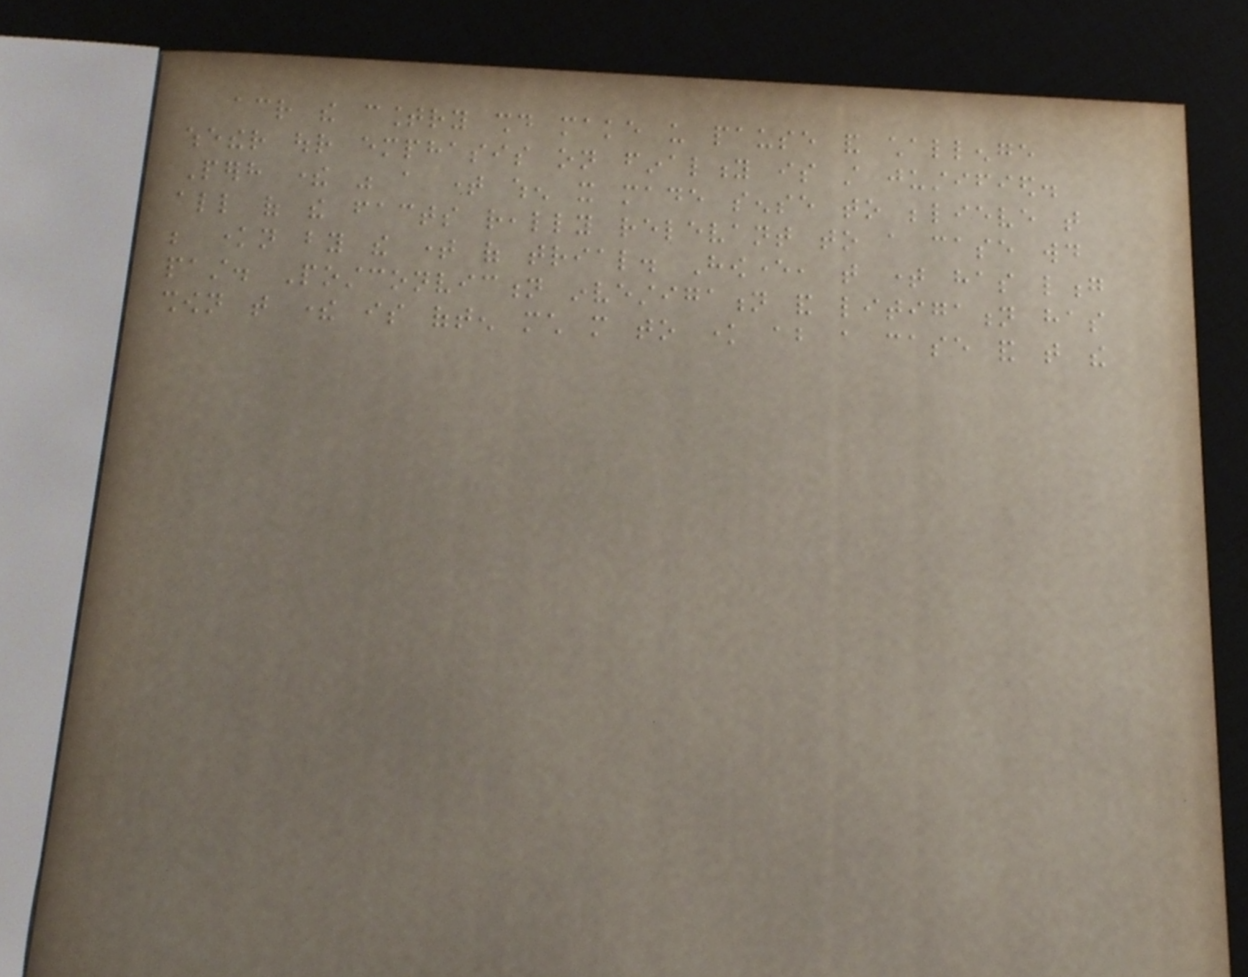across the country should make us pause and challenge
whether our emphasis on finality is still justified.
Perhaps there was a time when it made sense to believe that
all of the facts really relevant to a case would
be known by the time of trial. However, that time has long
past. Postconviction investigation and litigation has
shown that there is often much more to know about a case and that the
